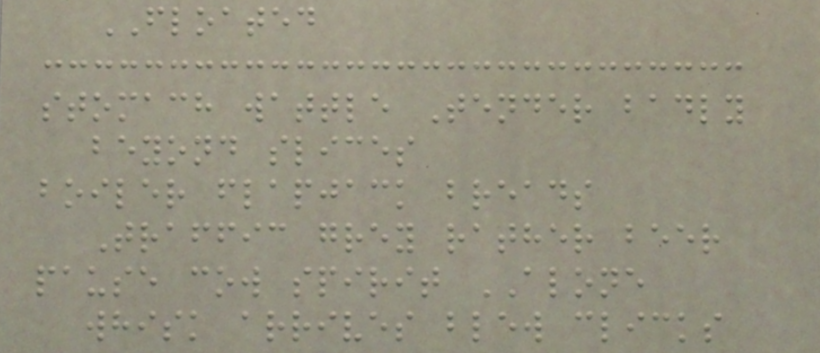FLOATED
stomach wattle Tender badly
beyond slices
boiler flapjack breads
Traffic grey rather beer
pause cow spirit ALONE
whisk arrives blew clicks
